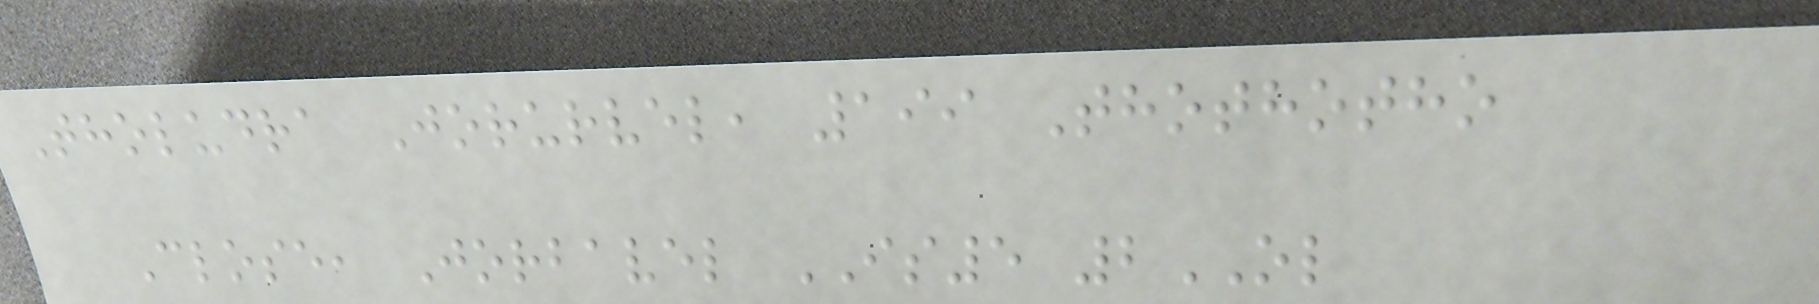Tholudra Jorurvel, 199 Thothotho
Close, Jorbavel IS5 2OL
